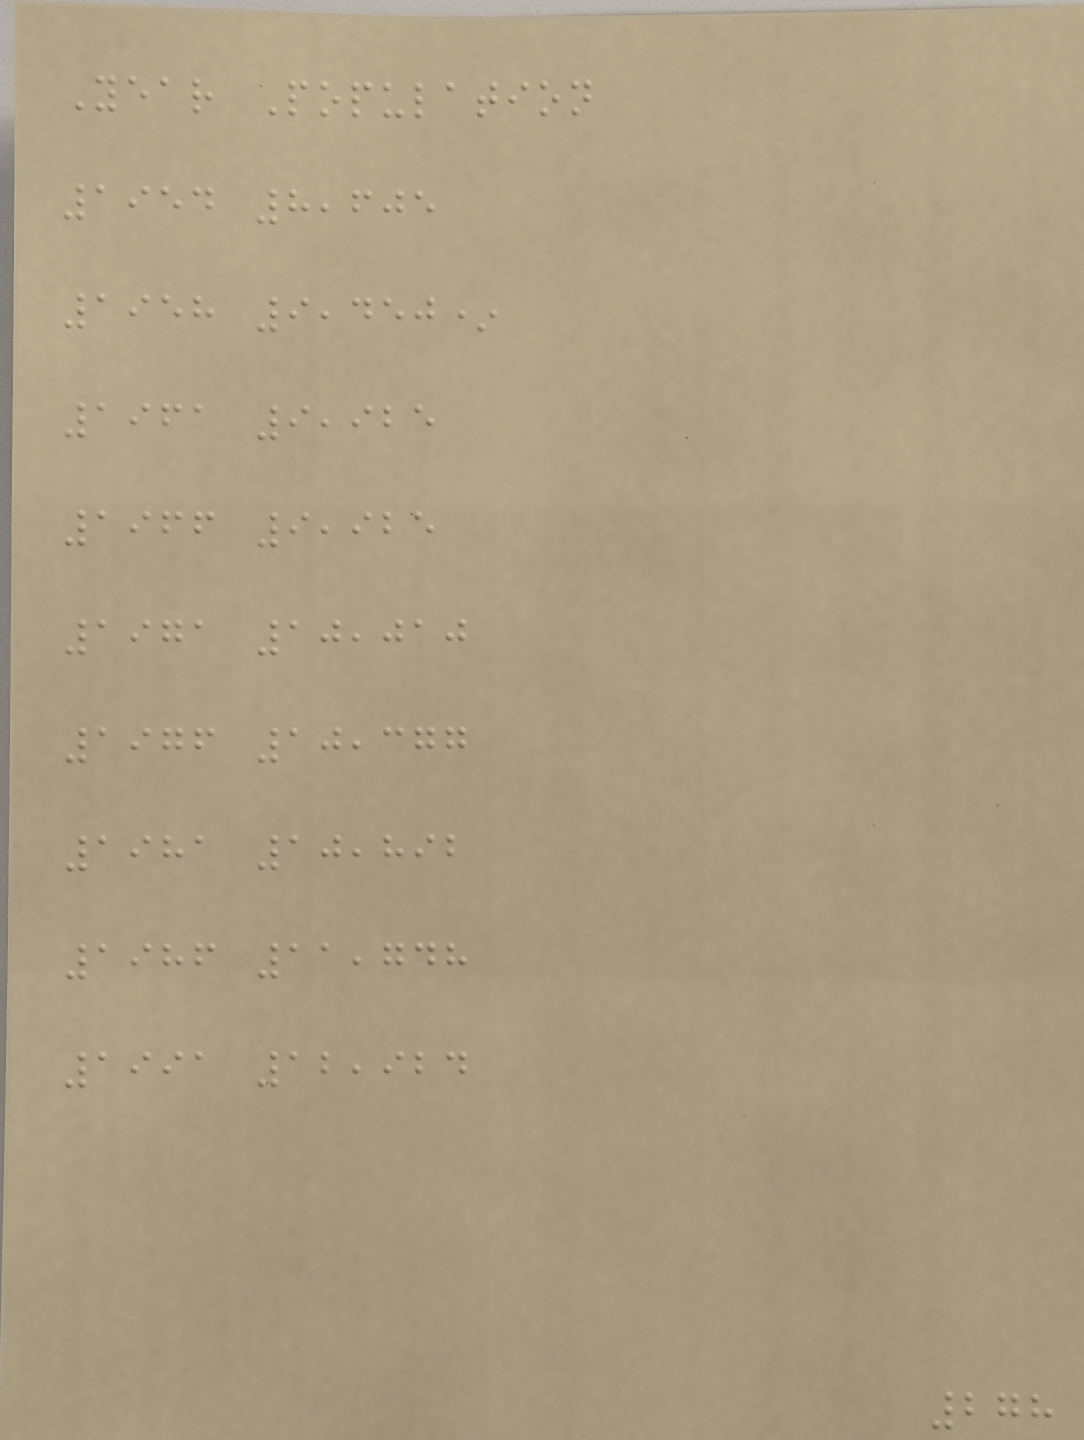Year Population
1954 8,605
1958 9,450*
1961 9,925
1966 9,925
1971 10,010
1976 10,377
1981 10,892
1986 11,748
1991 12,924
278
